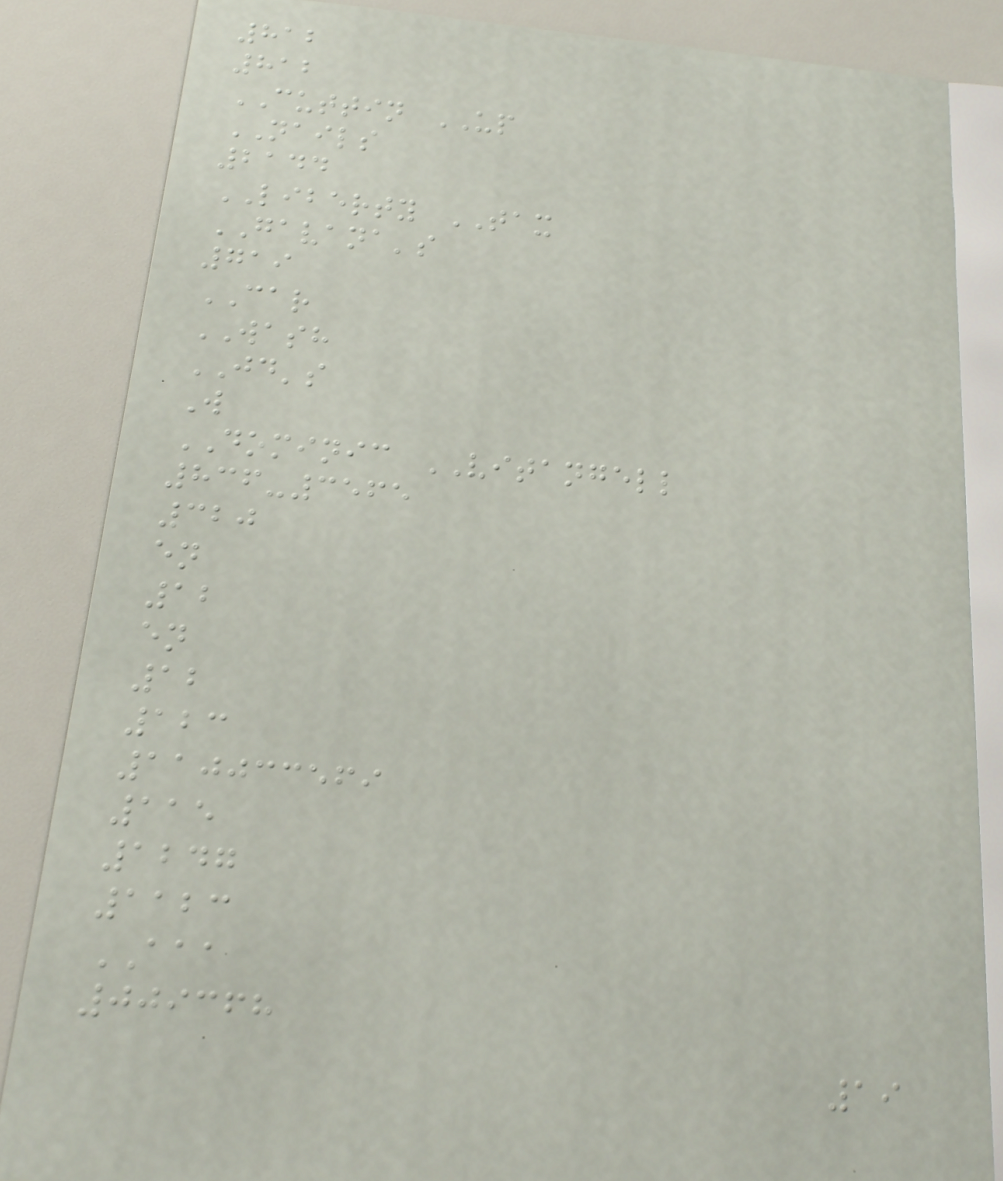812
812
CUTTIN UP
NAILS
2144
LIBERTY TAX
GAVANA's
719
CAR
WASH
JD's
W
DOMINIC VITANGELL
836-3565
320
en
12
en
12
123
110033569
115
1247
1123
AAA
009368
19
